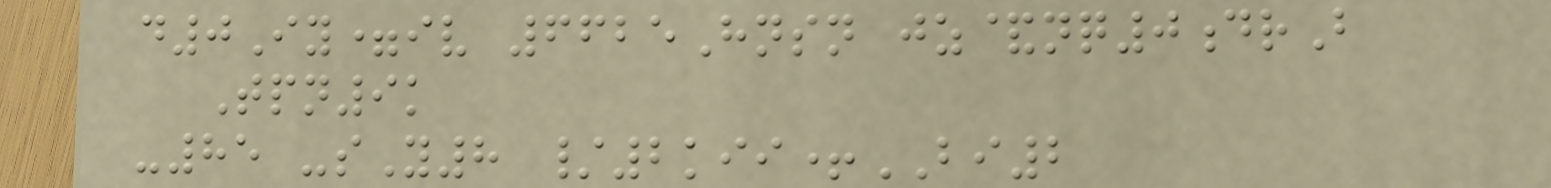d0Iy=iv 6625Hnsn jz&nq0drB
Tpn9k
-85 -sY8 /2kii+BI2
